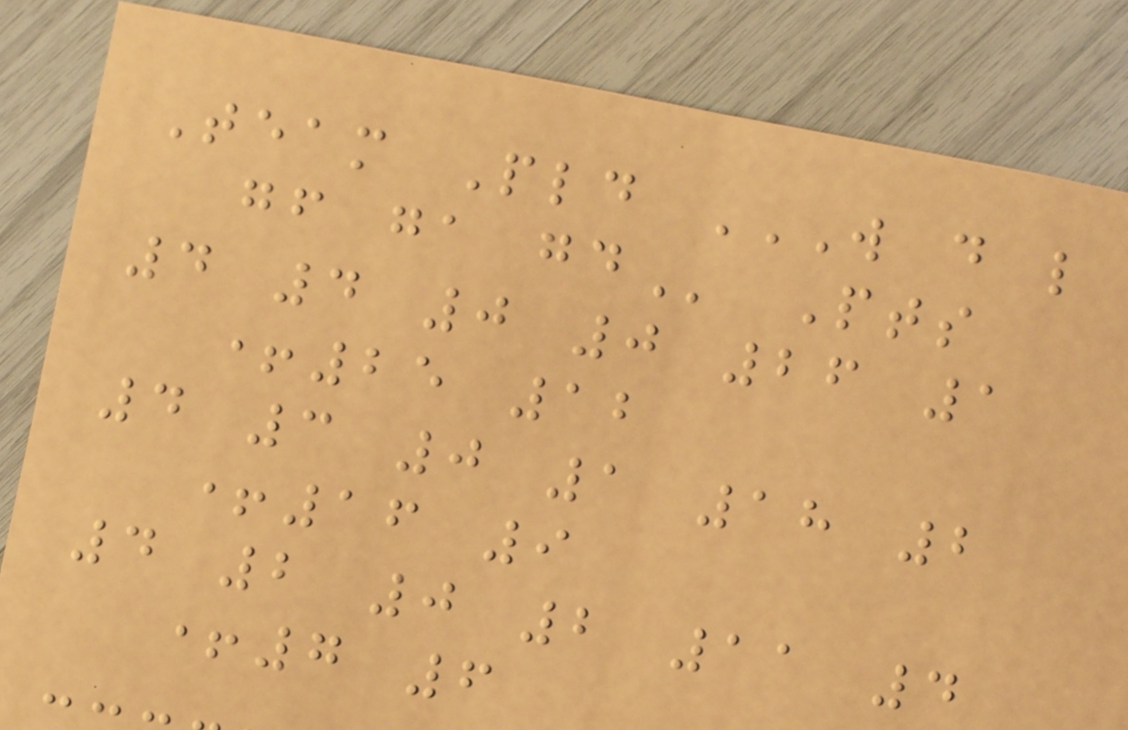Team Pld W D L
GF GA GD Pts
4 4 0 0 26 1
+25 12
4 3 0 1 18 2
+16 9
4 2 0 2 11 4
+7 6
